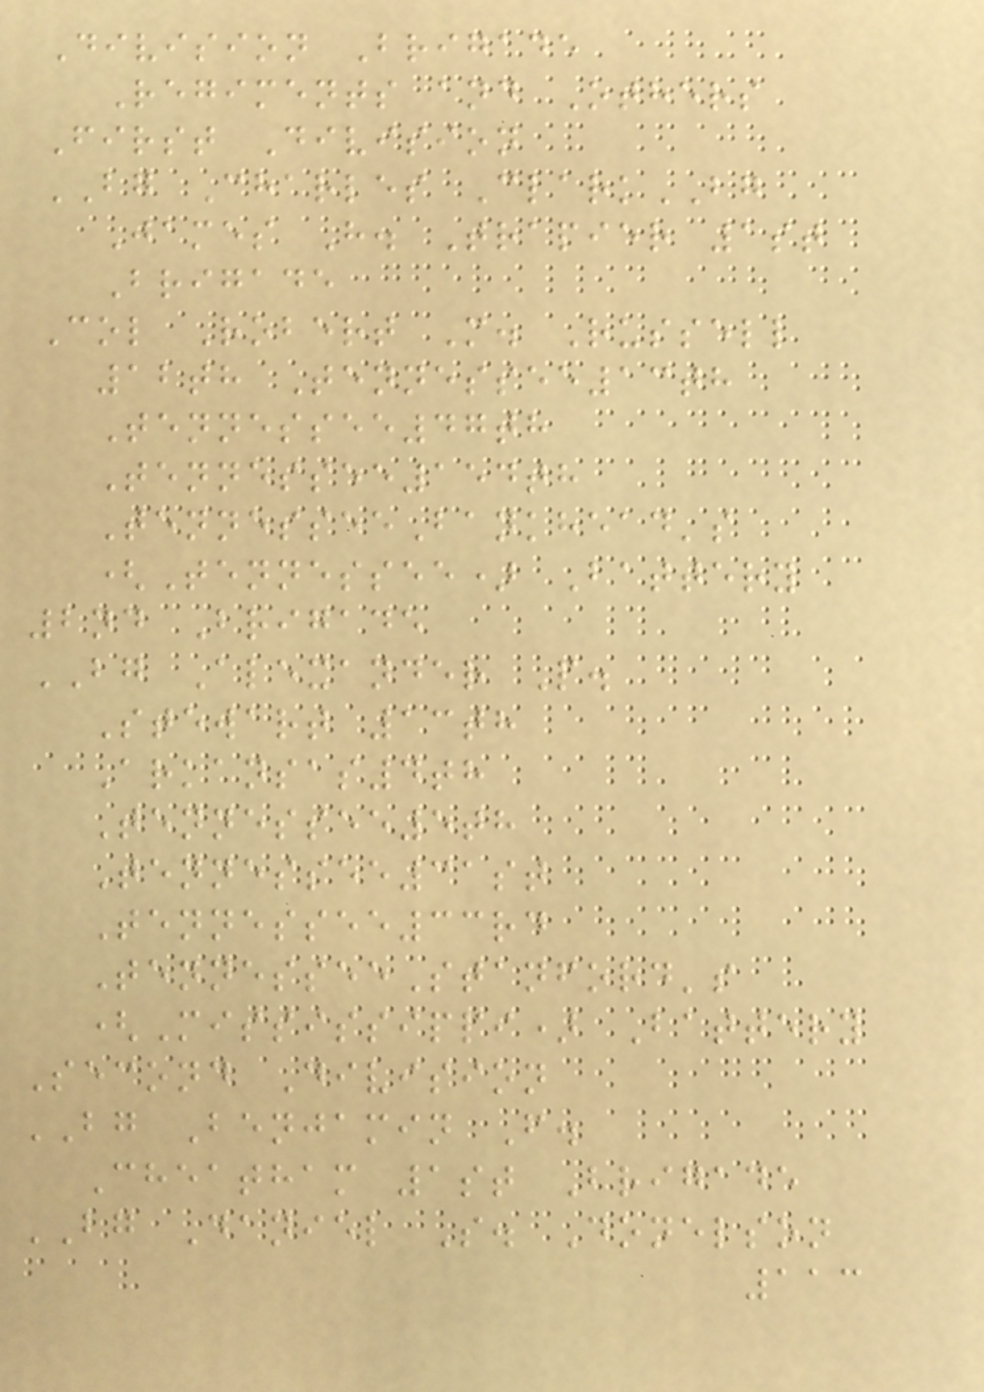Division Brigade
Regiments and Others
First Division
BG Charles ClarkBG
James H. Trapier 1st
Brigade
Col Robert M. Russell
12th Tennessee13th
Tennessee47th
Tennessee154th
TennesseeBankhead's
(Tennessee) Battery
2nd Brigade
BG Alexander P.
Stewart 13th
Arkansas4th
Tennessee5th
Tennessee31st
Tennessee33rd
TennesseeStanford's
(Mississippi) Battery
Second Division
BG Benjamin F.
Cheatham 1st Brigade
BG Daniel S. Donelson
113
